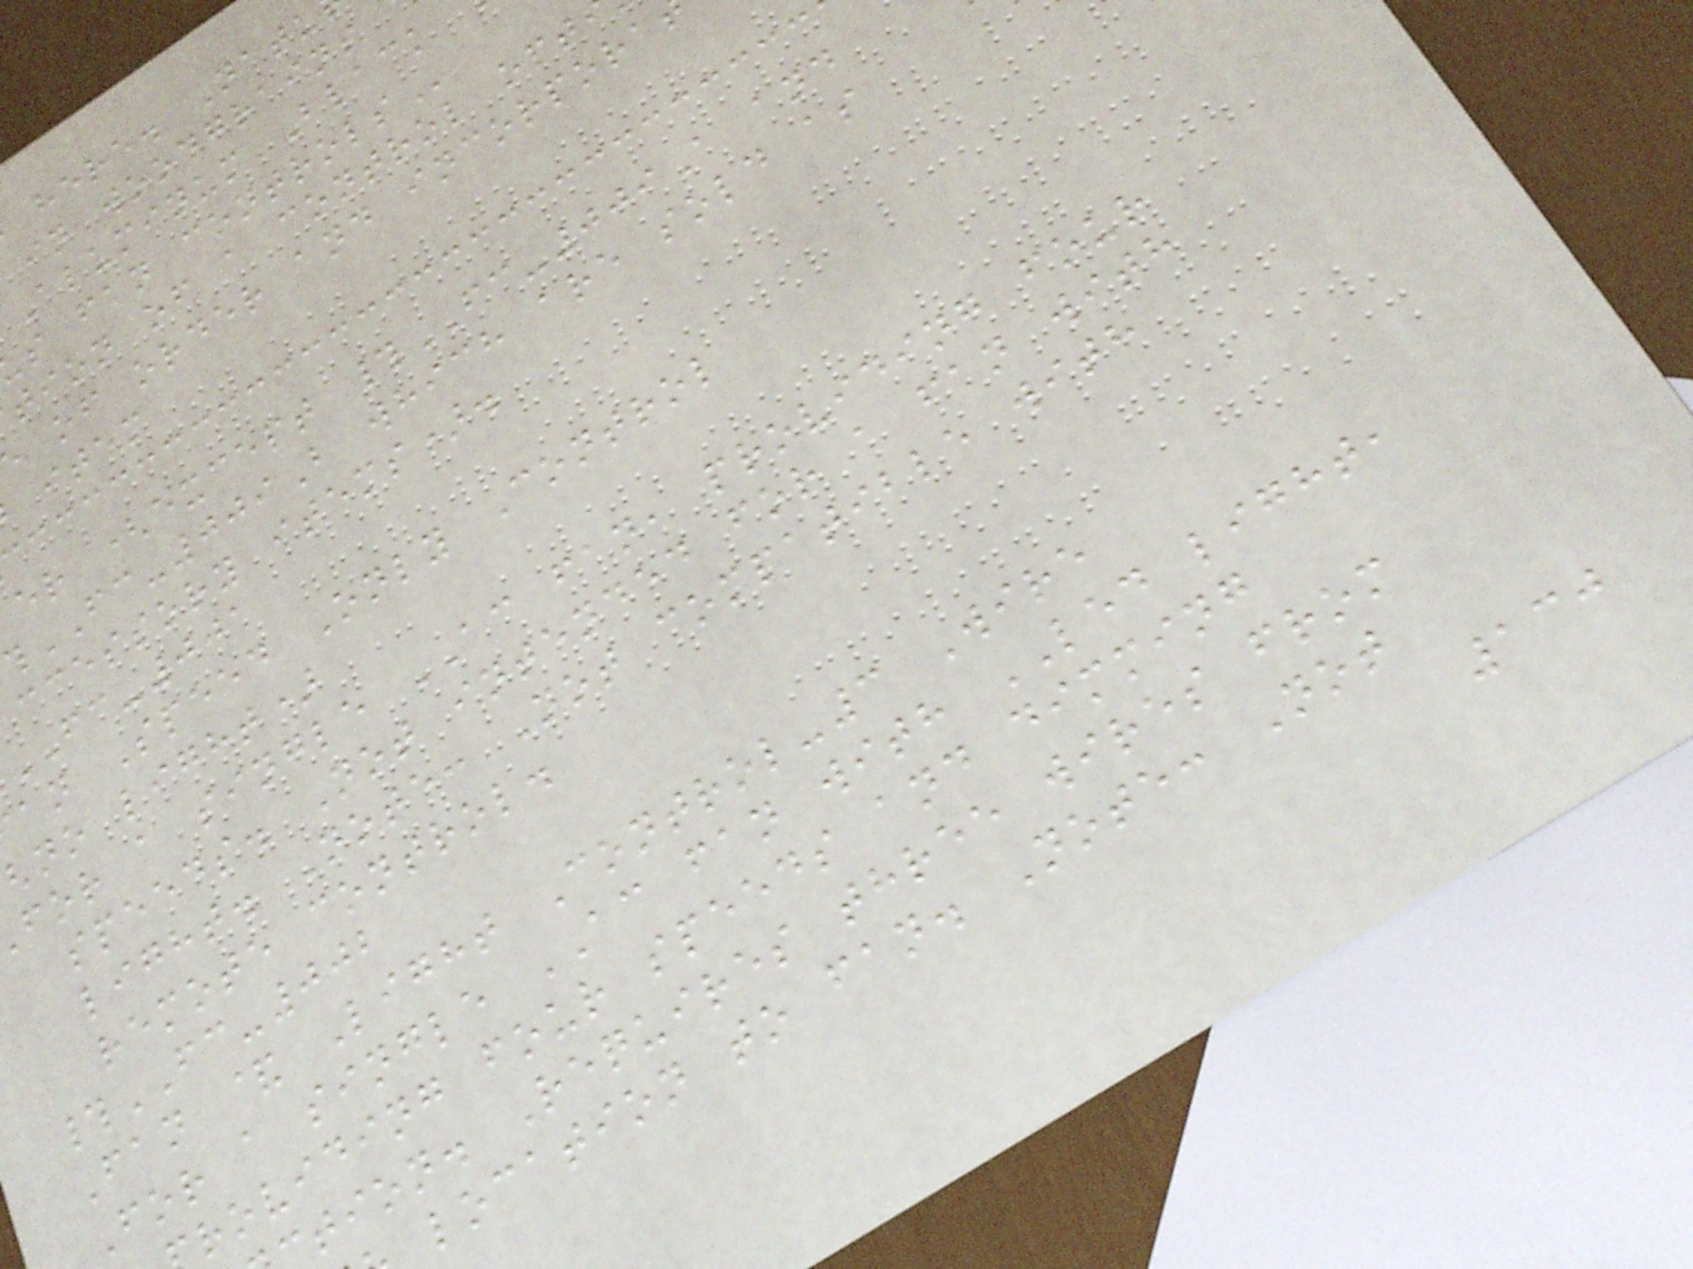here. Natu
in woodgrains
Aluminum Black
tion of a control opt
of order and incorpora
item
er (except #FC-009A and
FC-009B which are sold as
ccessory items).
FC-001
an Speed Only Control
no light)
for a single AC fan, providing four
speeds. Not intended for a fan with
light. Note: Not compatible with
remote control.
#FC-002
Fan & Light Control-3 Wire
For a single AC fan with LED light,
roviding four speeds and dimming
tion. Requires three wires from
location to fan. Note: Not
130
